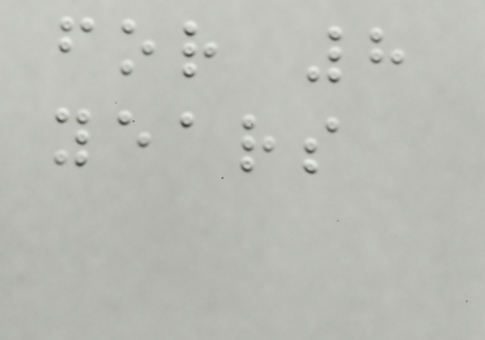for 8
years
